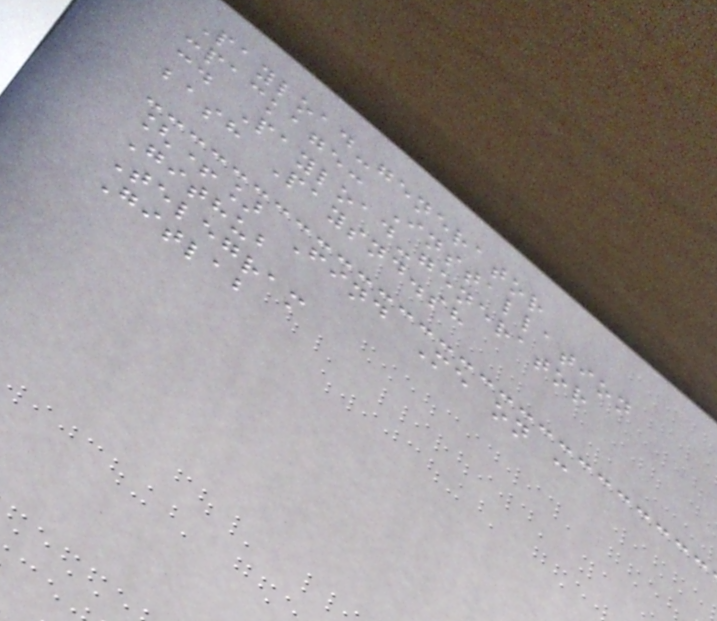Payload-generator
:package: Installation
cd Payload-generator
bash Paysnd.sh
[+] Find Me on :
Github
Telegram
Gitlab
